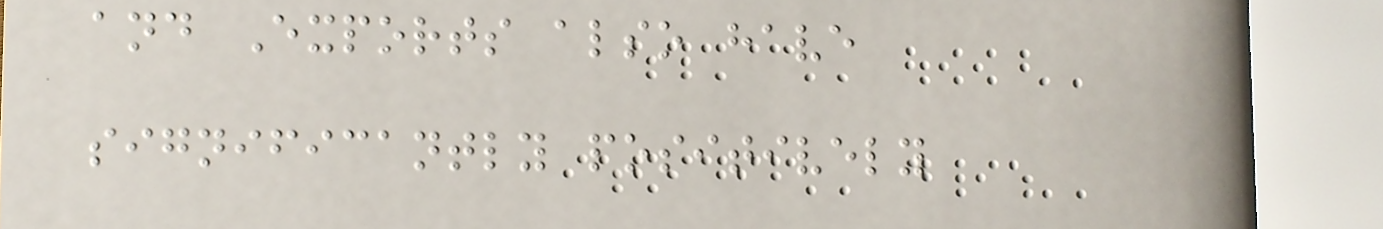and Exports also have
significantly positively
